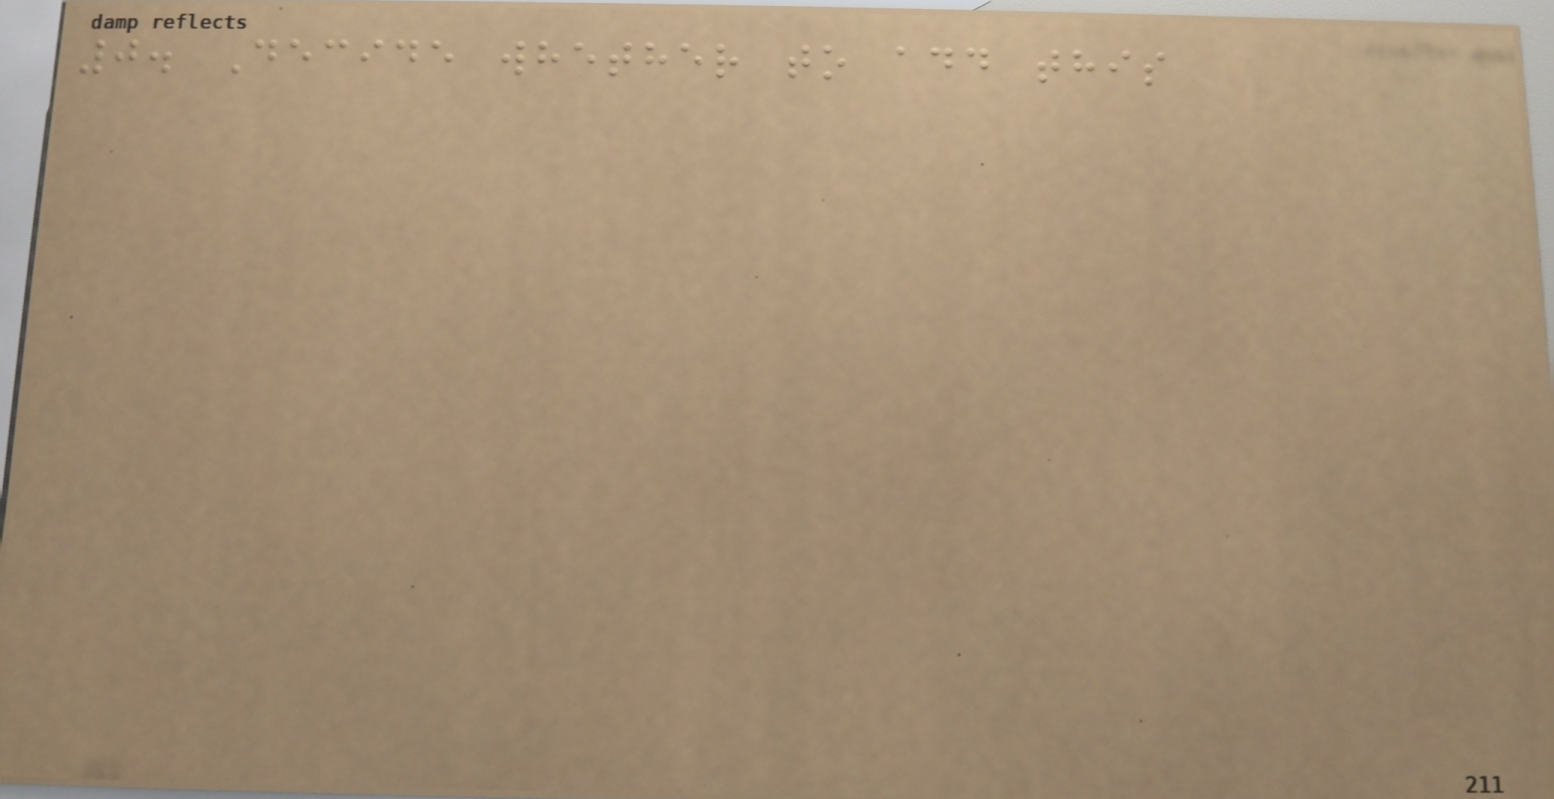0. Decide whether to add this
